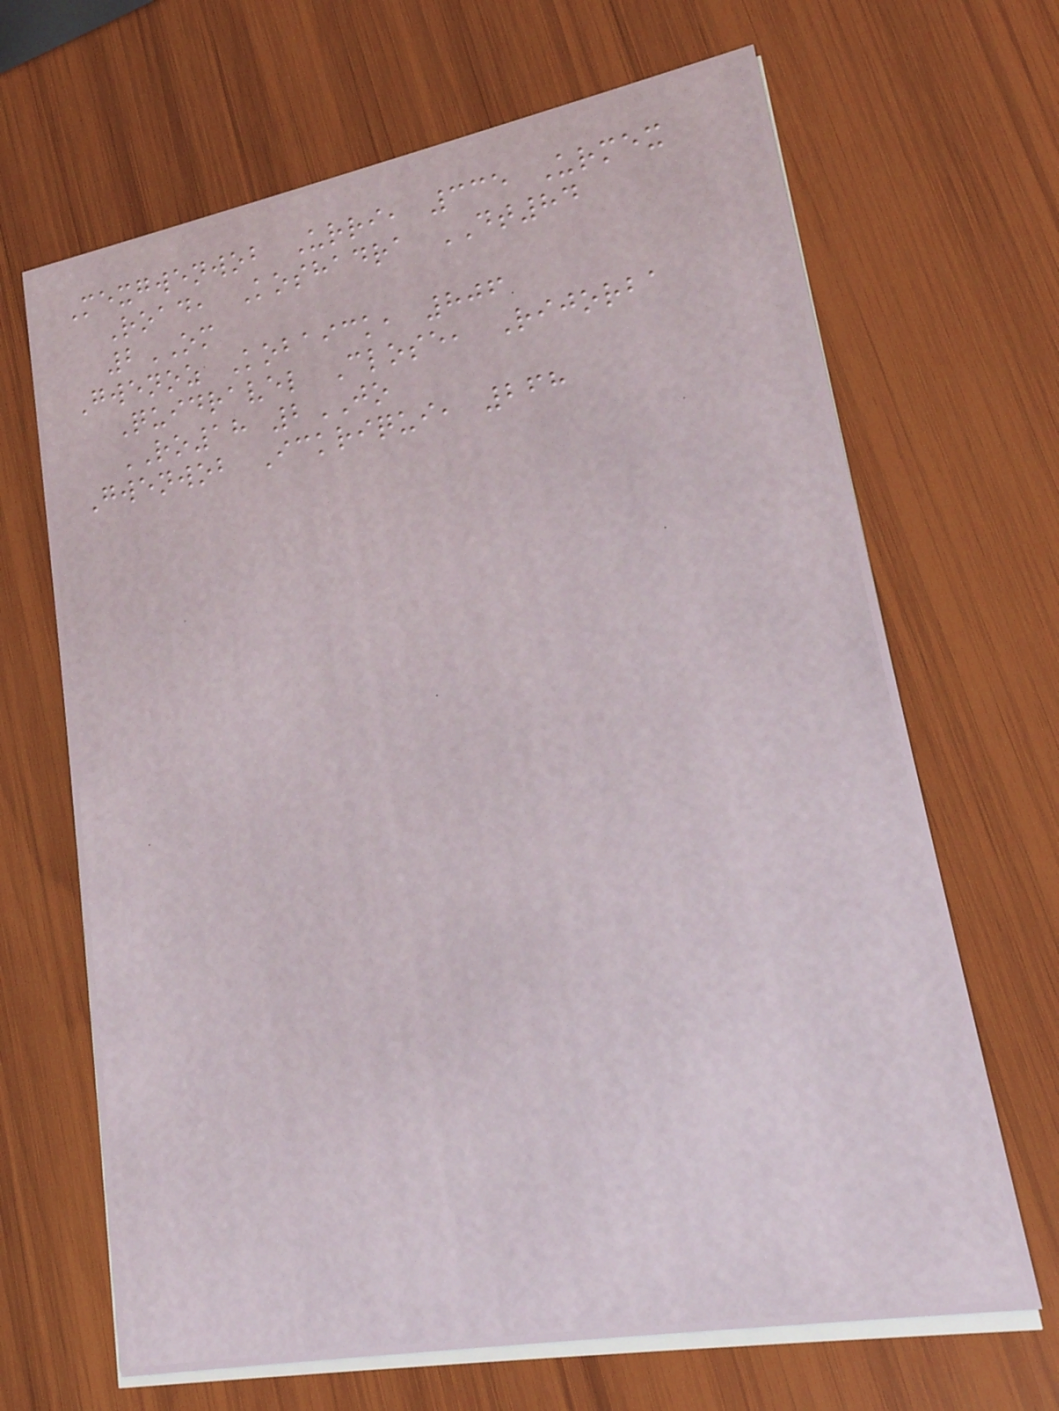Mexgwenwob Urri, 335 Urmex
Road, Koshadra DT84
2OM
Gwenoz Kobaick, 806
Quidravel Close, Rijorba
RO18 2JO
Gwenwob Ickriqui, 268
